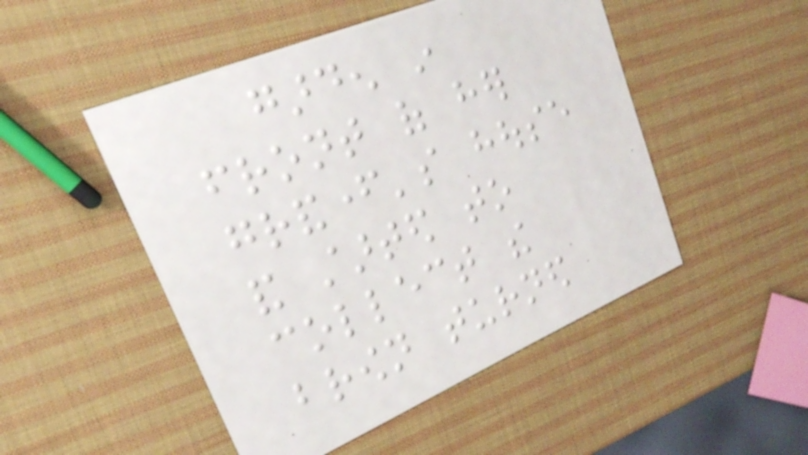garden in
front of her
grandfather's house
and started to
collect the
brown turned
